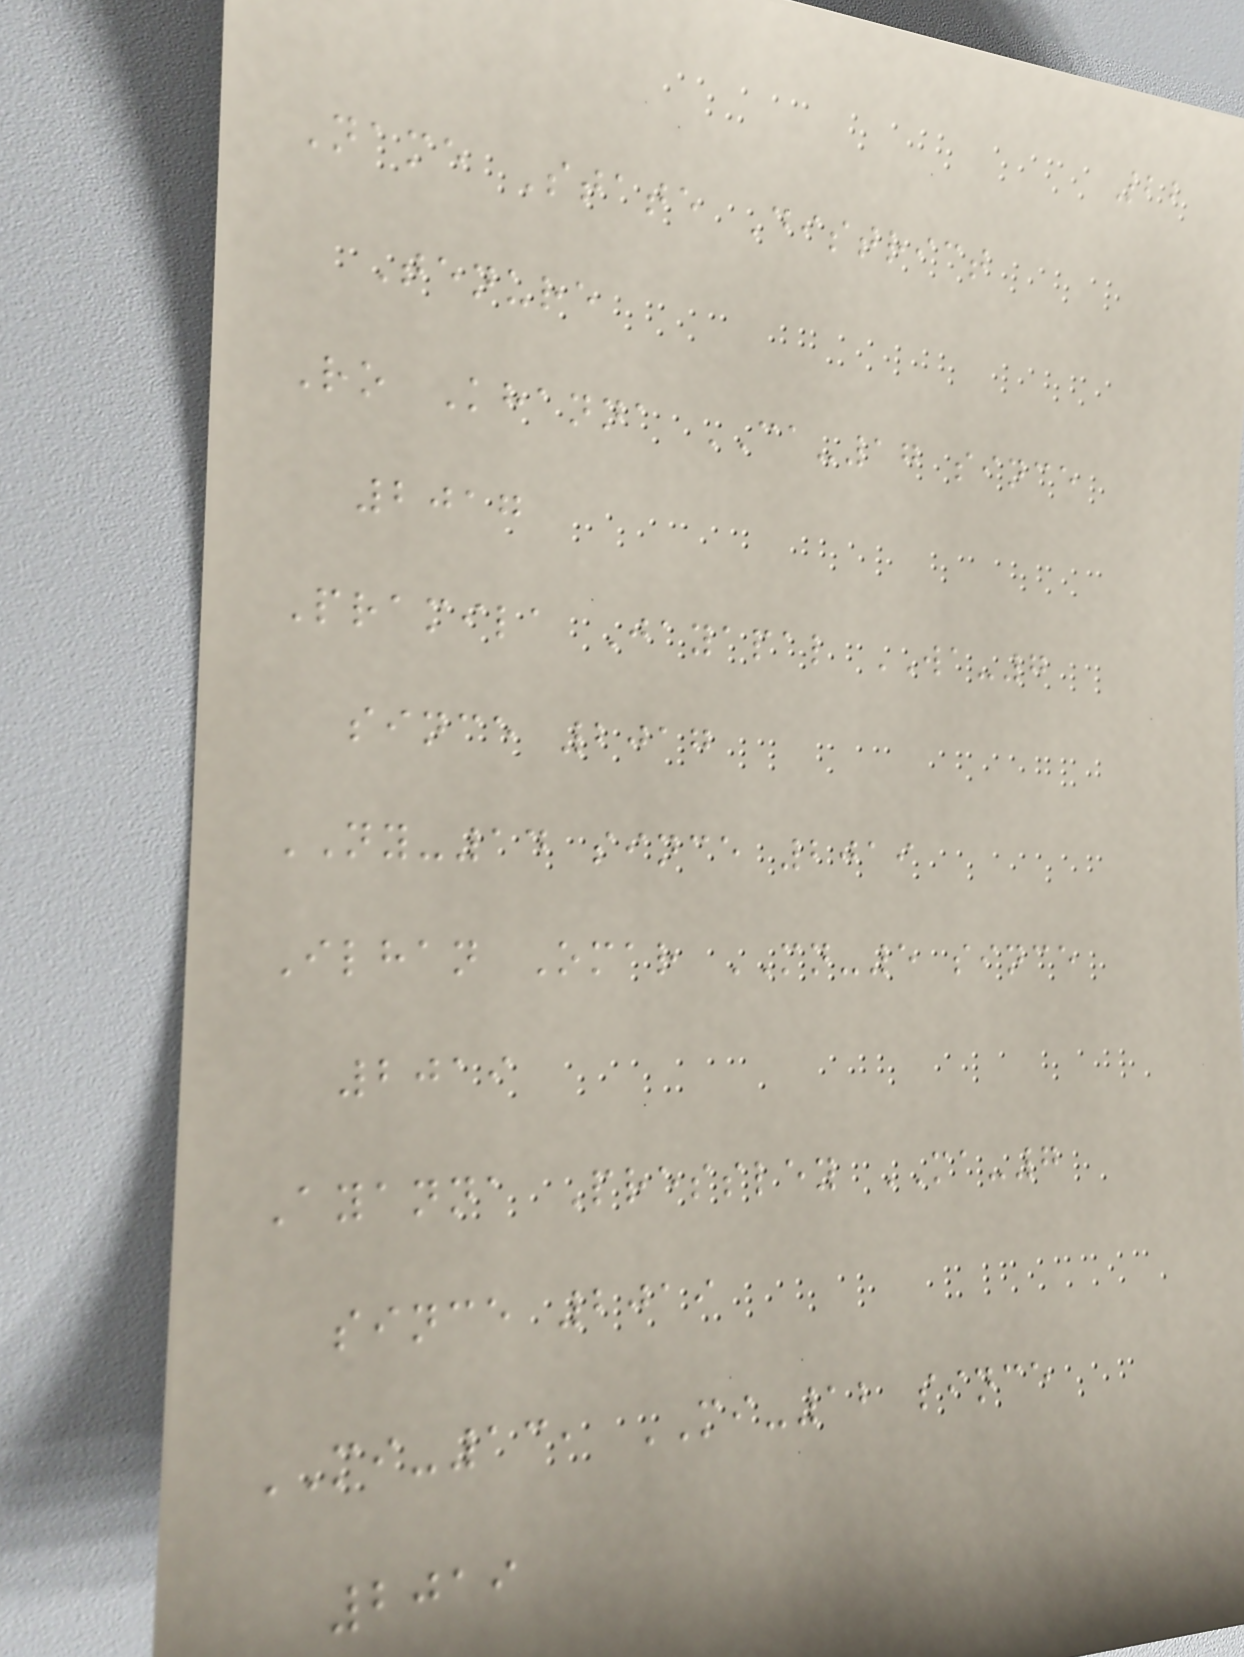22
Name State District
Tenure
Ro Khanna CA-17 since
2017
Pramila Jayapal WA-7
since 2017
NY-14 since 2019
Ilhan Omar MN-5 since
2019
Ayanna Pressley MA-7
since 2019
MI-13, MI-12 since
2019
